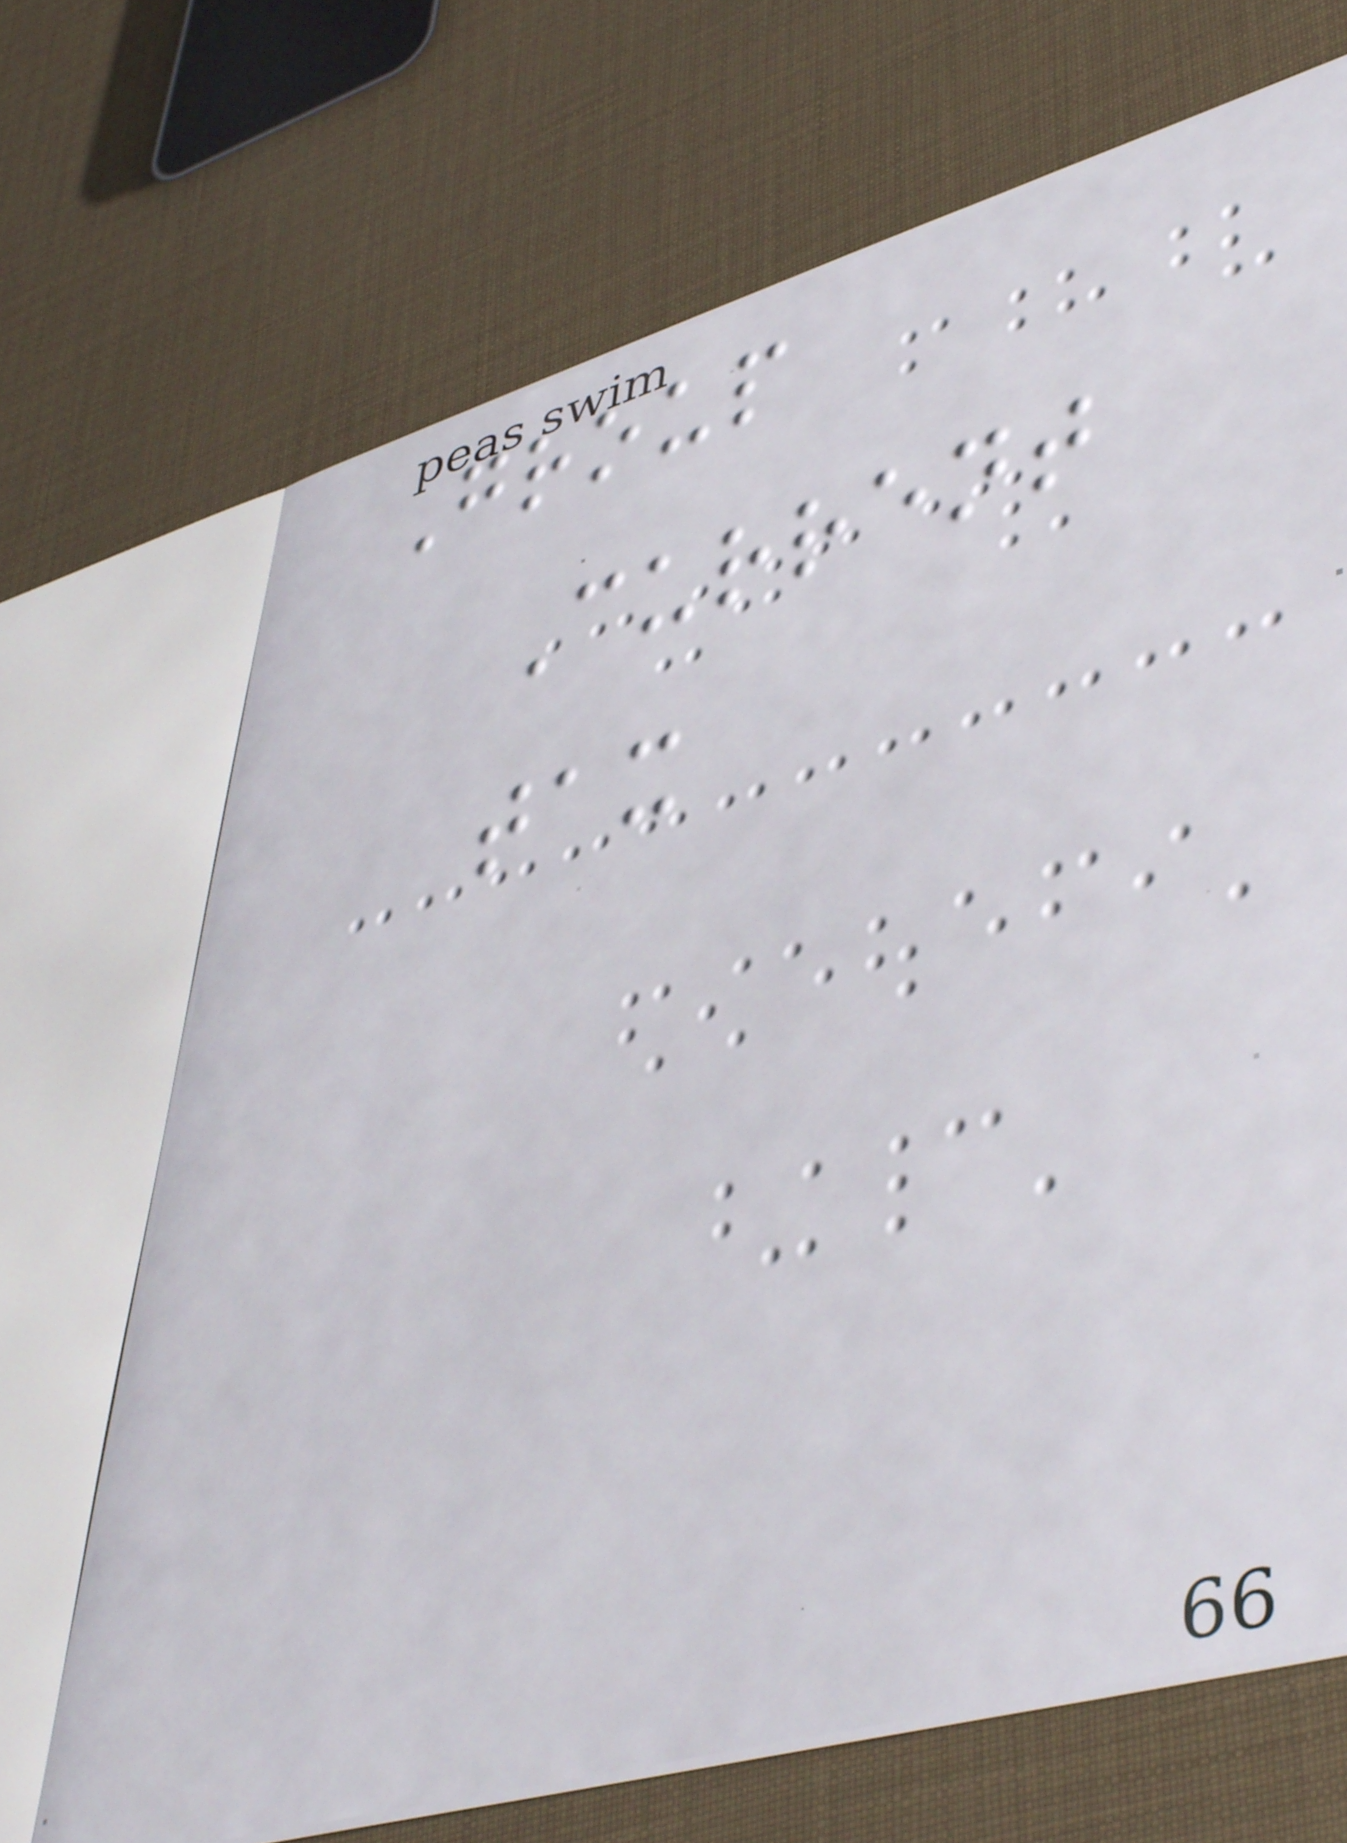Group
Current
tax
